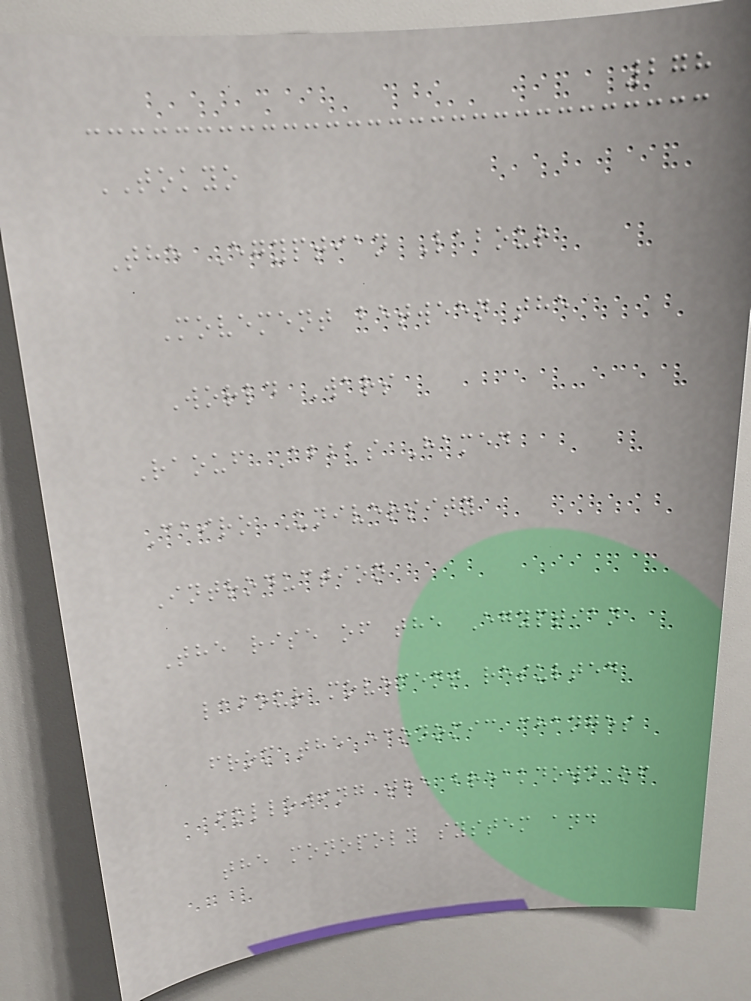278
TOKYO
The Egyptian Labour
Movement between the
World Wars
Raouf Abbas Hamed
Cairo University
Introduction
The rise of the Egyptian
labour movement resulted
from the economic changes
following the breakdown of
the monopoly system and
